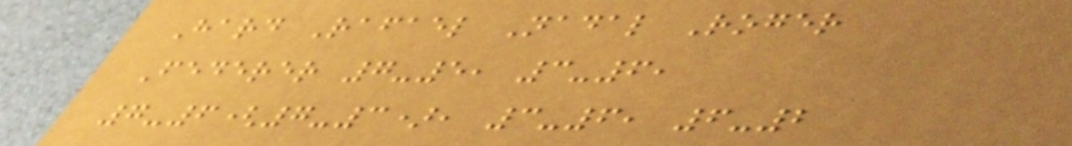Hard Rafael Nadal Roger
Federer 7-5, 3-6,
7-6(7-3), 3-6, 6-2
